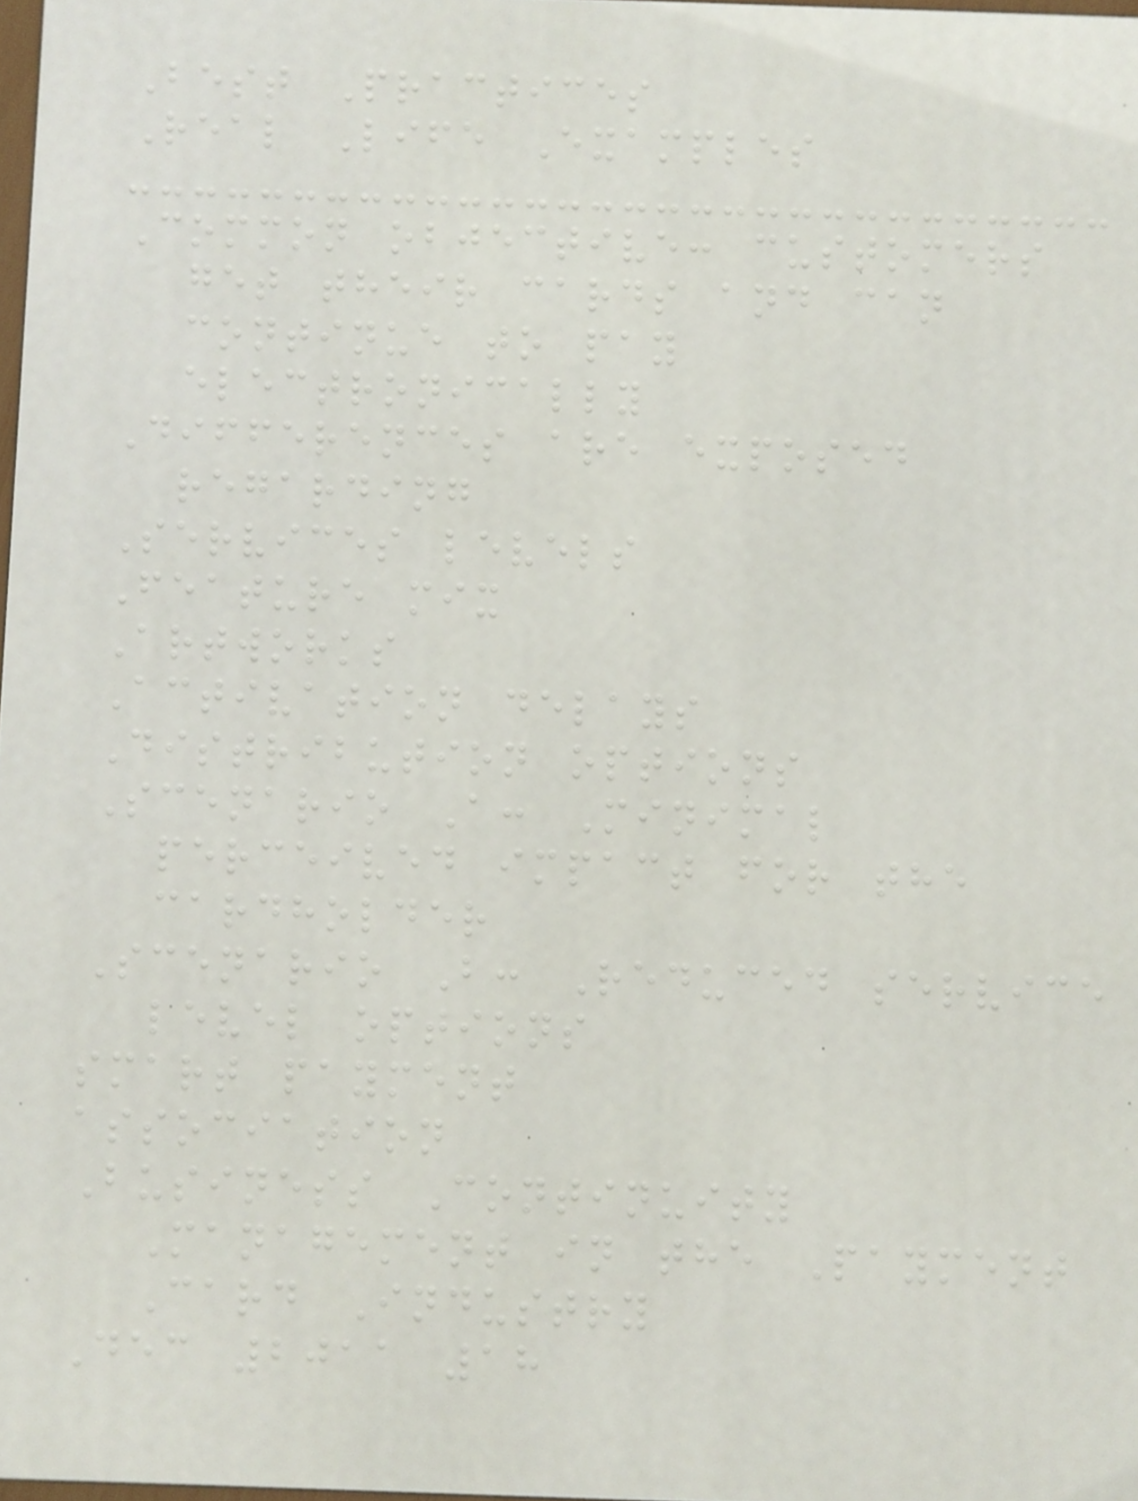Best Practices
Real Life Examples
Common objective: customers
get their cards and can
continue to pay
electronically
Differences are exposed
regarding
Services levels
Feature mix
Artworks
Activation delays
Distribution options
Scenario A: Minimal
perceived impact for the
cardholder
Scenario B: Reduced service
level options
smart payment
association
Business Continuity
Management in the Payment
Card Industry
Dec 2011 18
